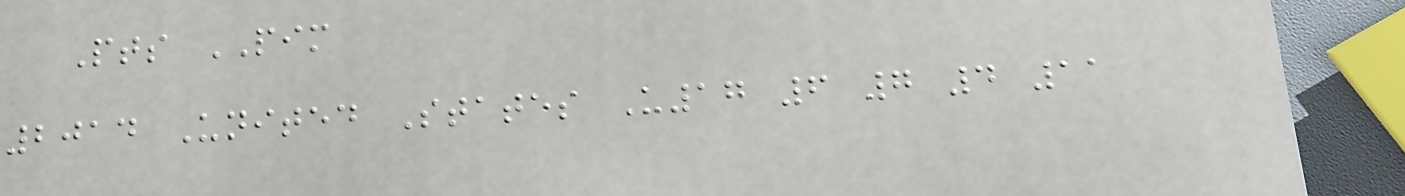Pts PIM
2014 United States U17 6 7 4 11
